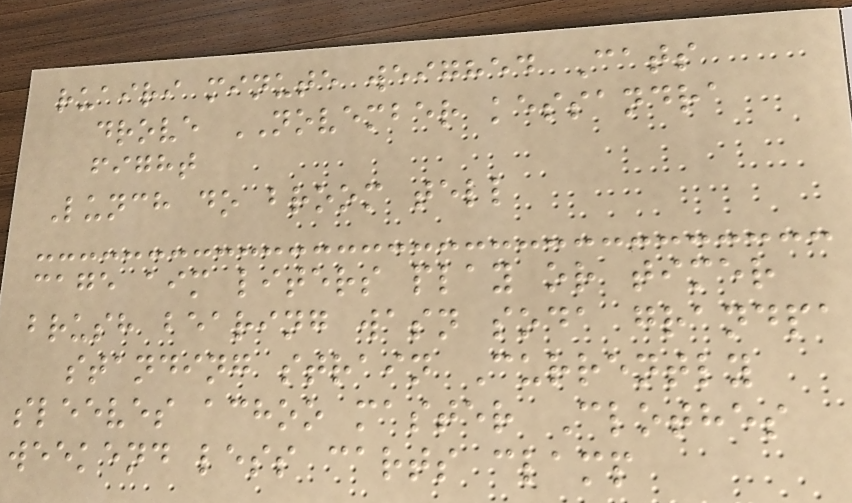ruairi minute weighed Cats
drove NOVEMBER kessandra
fight
Lunch do broom tell
cage aim liters play or timer
brush bearing wasn soda grandpa
standing strain Currently
sleeves achoo master Clothes
weekend less carts clamp
